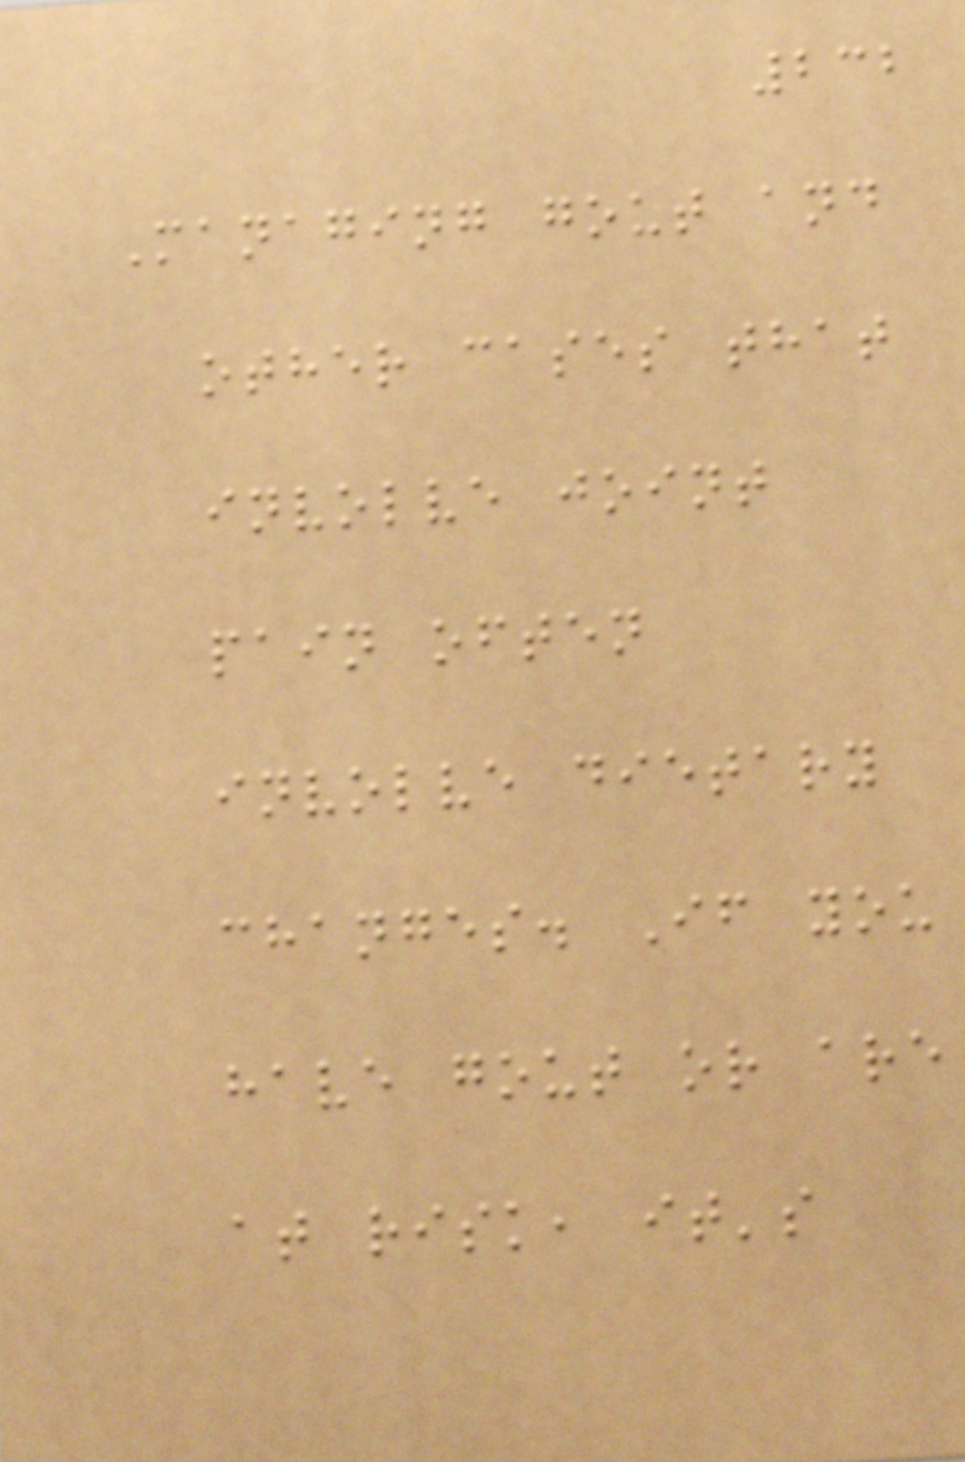232
Managing gout and
other cases that
involve joint
pain often
involve dietary
changes. If you
have gout or are
at risk, it's
